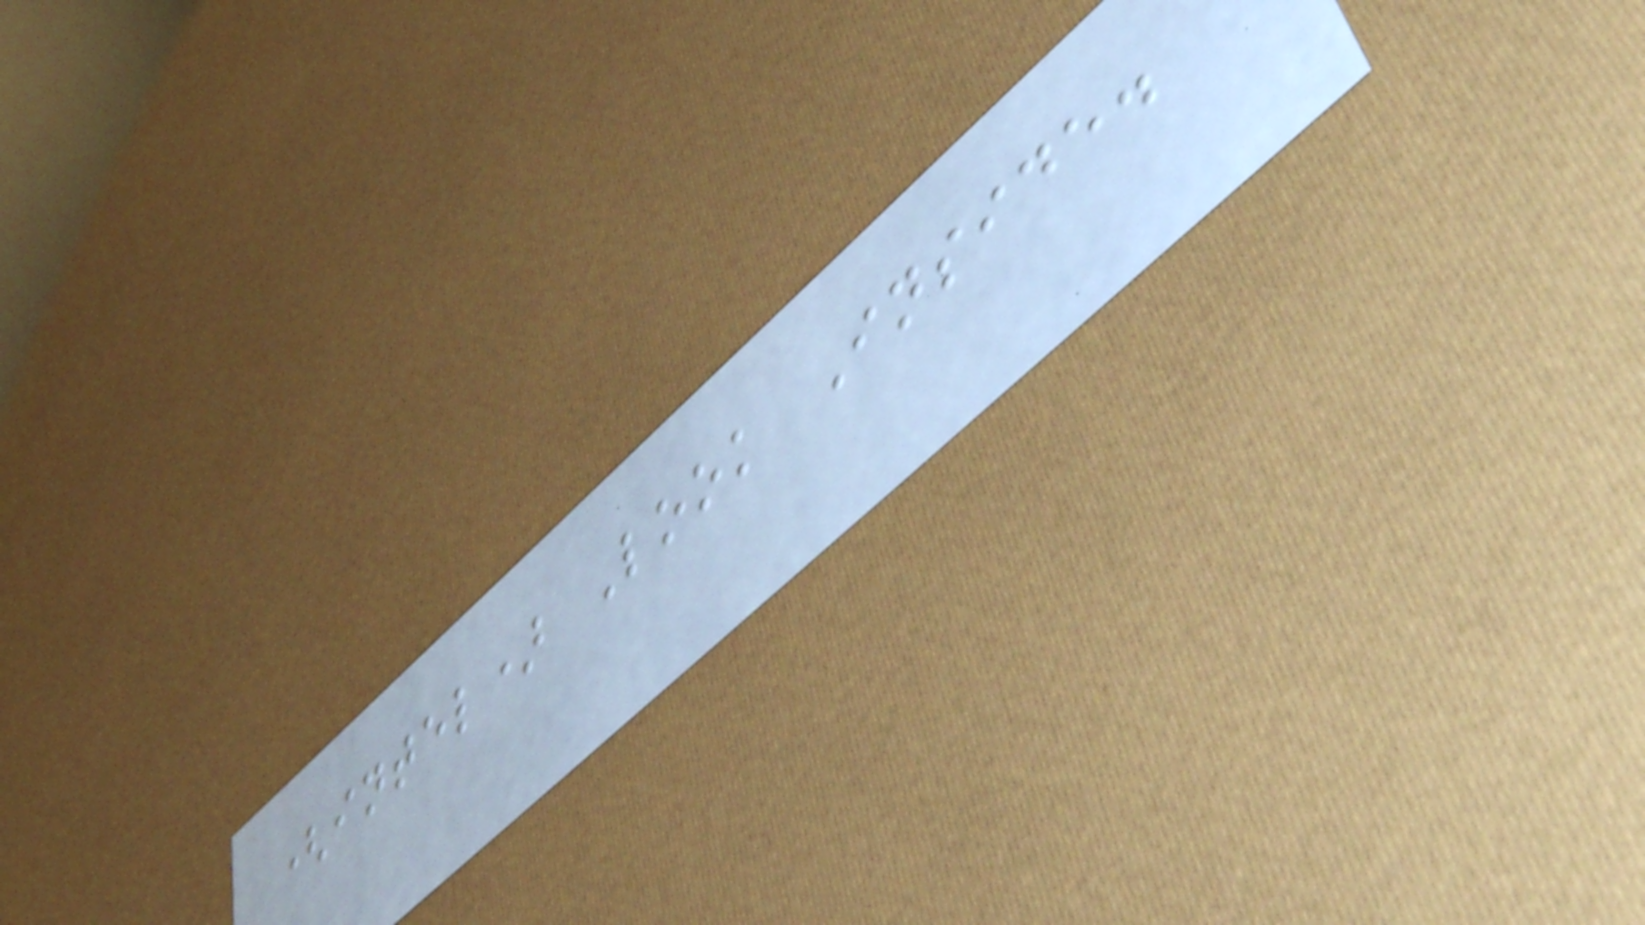(intel) Look Inside.
